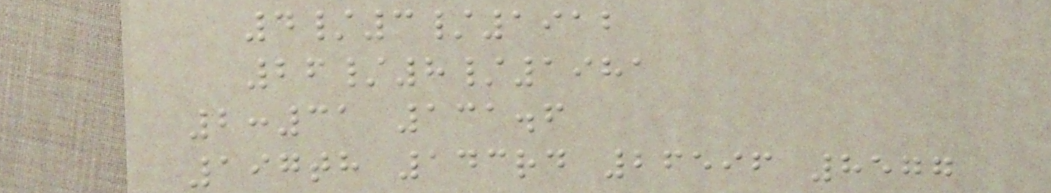4/3/1912
26/8/1981
2:31 131.6
197th 143rd 26596 8577
